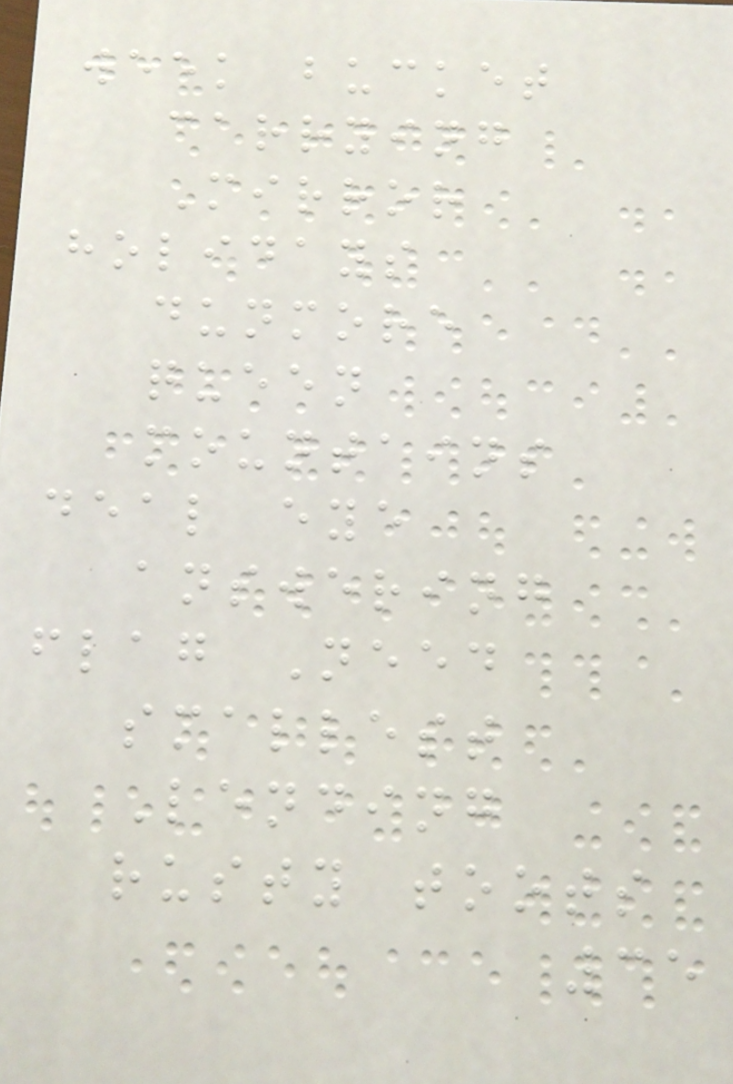week bucket
carrying
Mirror
holidays
dunmore
queen
mountains
deal eye
answering
flag Need
smallest
Lending
rusty toots
35
